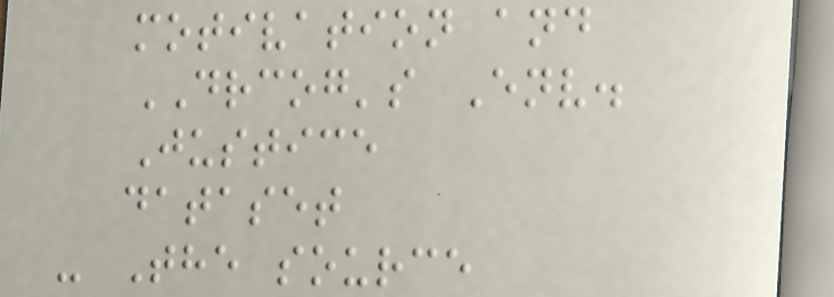motivation and
DRCOG's Env.
Justice
dataset
- The source
